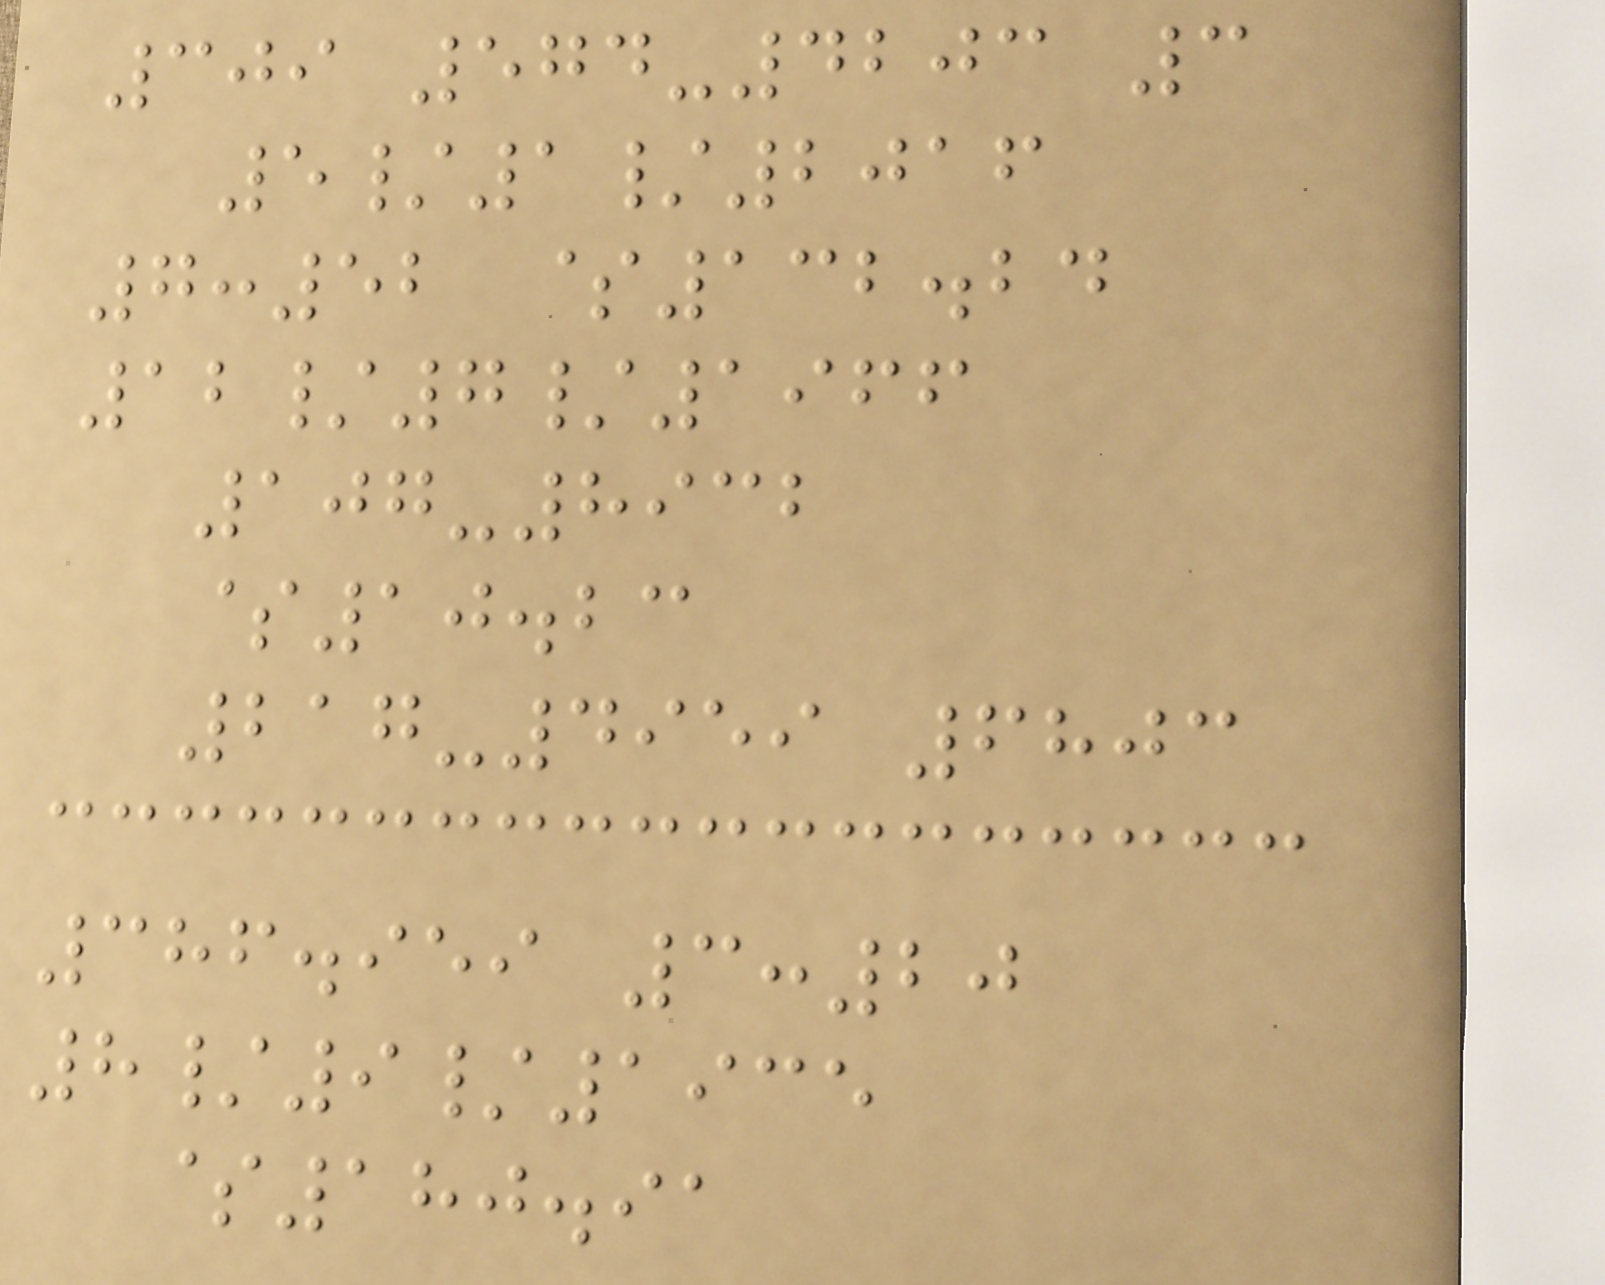309 574-4203 3
5/1/2016
7:52 $132.24
12/7/1966
107-8932
$10.23
217-4959 6803
386.959 3:20
8/9/1935
$180.91
